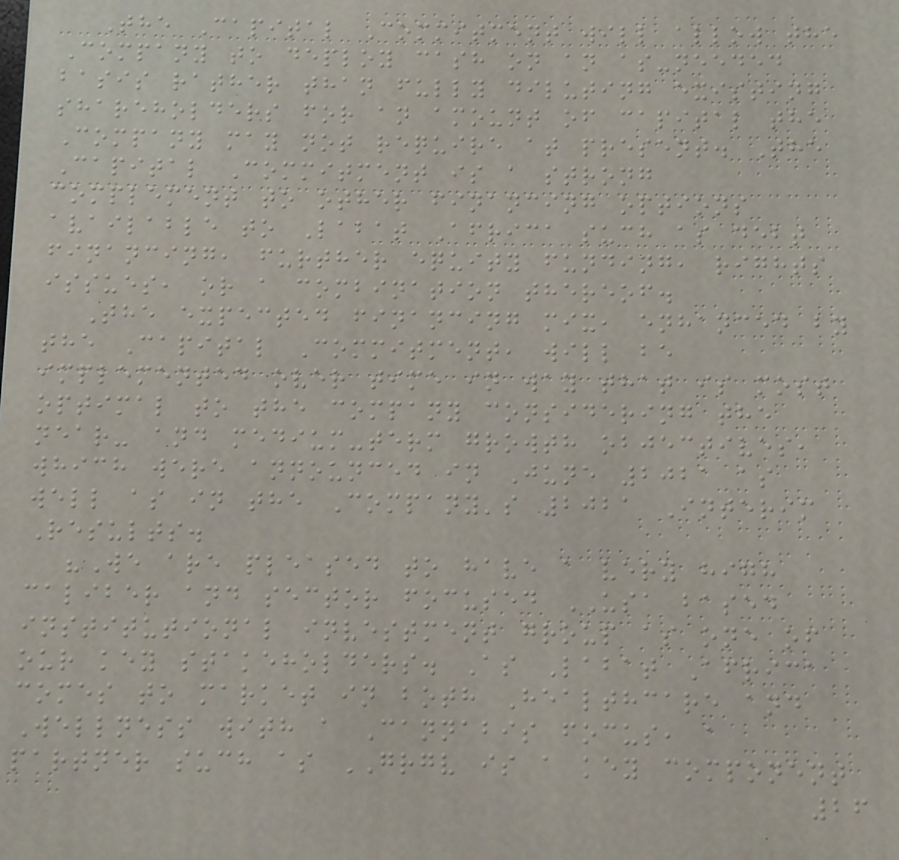The Capital Commitment will allow the
Company to deploy cash on an as-needed
basis rather than fully diluting existing
shareholders for an amount of capital the
Company may not require at present. The
Capital Commitment is a strong
complement to other financing options
available to Labat Africa such as debt
financing, further equity funding, rights
issues, or a combination thereof.
The expected financing mix, enhanced by
the Capital Commitment, will be
implemented over time in way that is most
optimal to the company considering the
near- and medium-term growth objectives,
which were announced in June 2021 as
well as in the Company's 2021 Interim
Results.
"We are pleased to have a very high
caliber and sector focused USA based
institutional investment group as one of
our key stakeholders. As Labat Africa
comes to market in both Healthcare and
Wellness with a Cannabis focus, a
partner such as GRGV is a key component
26
